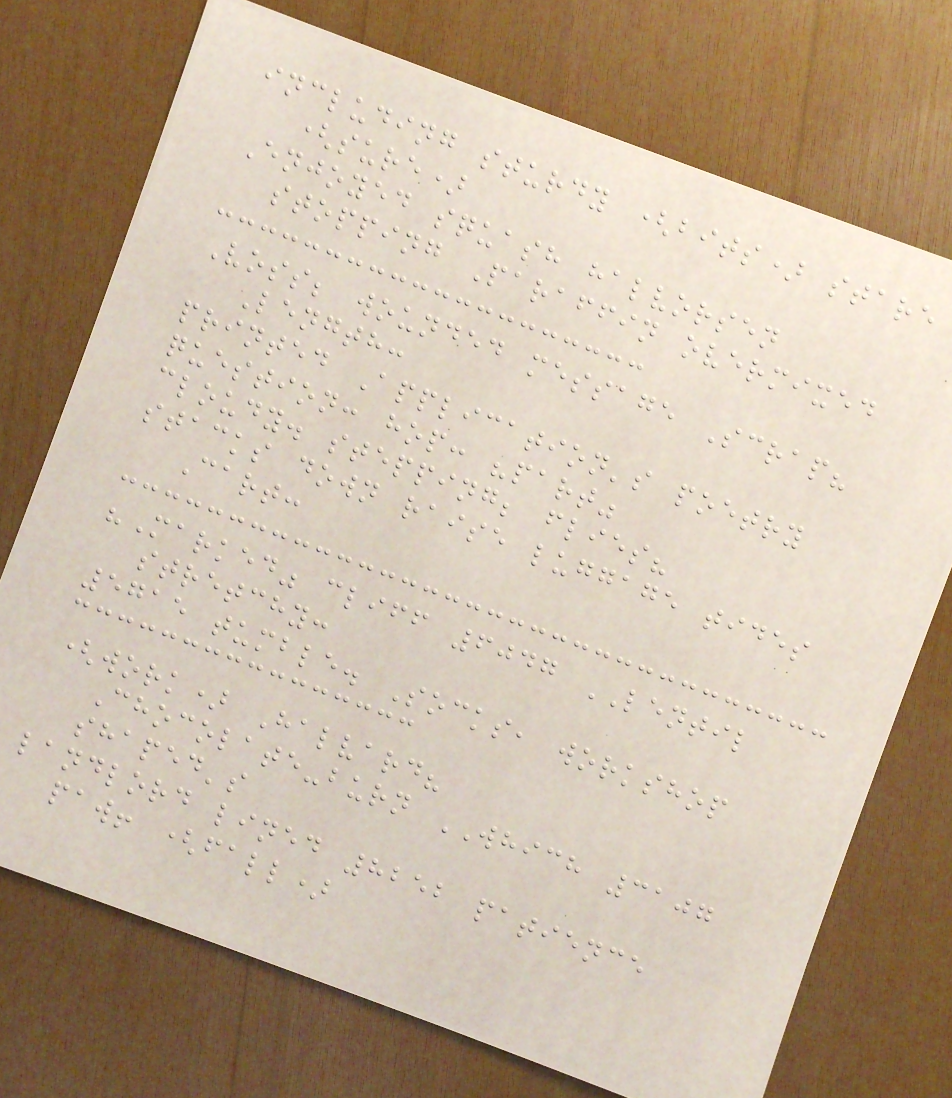including sturdy (bits) stare
(sure)
Enjoyed squash halvorsen
stopping Paraffin overmixed
Voss; wounded message Scrap?
Length:
printed Application's poetry
question: hop: "part"
cloudy. stepping; flies?
stacks down raise luggage tides
Cart:
"Marked" cliff 6047 LENTIL
stretchy:
5715 tumble. Socks, workshop
(work) Halvard?
Chocolate-burn WHICH 3107
shaped's
landlord lined 8252 patience
paw! (fall)
